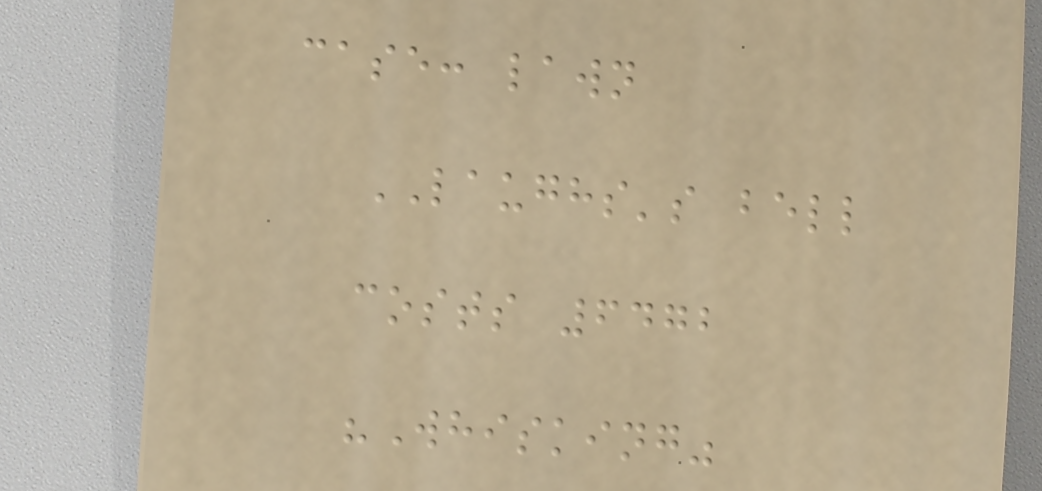case: lawn
LAUGHS's bell
costs 6472
"Whisking"
